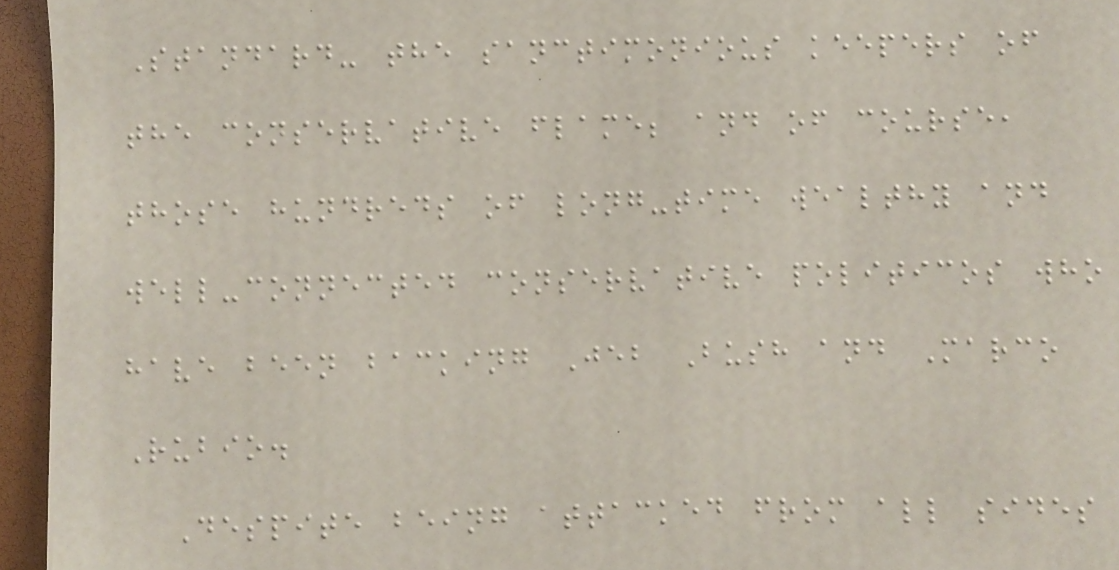Standard- the sanctimonious keepers of
the conservative flame; and of course,
those hundreds of long-time wealthy and
well-connected conservative politicos who
have been backing Jeb Bush and Marco
Rubio.
Despite being attacked from all sides
